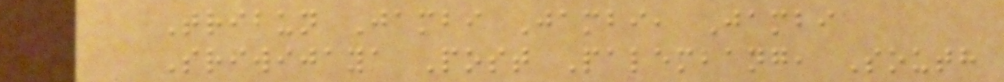Tribun Jambi Jambi, Jambi
Sriwijaya Post Palembang, South
